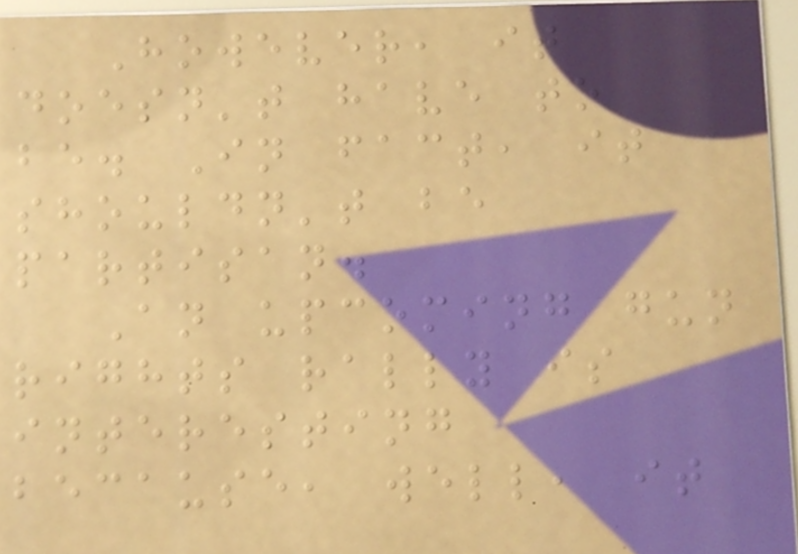However, it
doesn't have to
be. In fact, it
shouldn't be
partisan.
An upcoming gun
rights rally is
interesting
because, well, it
